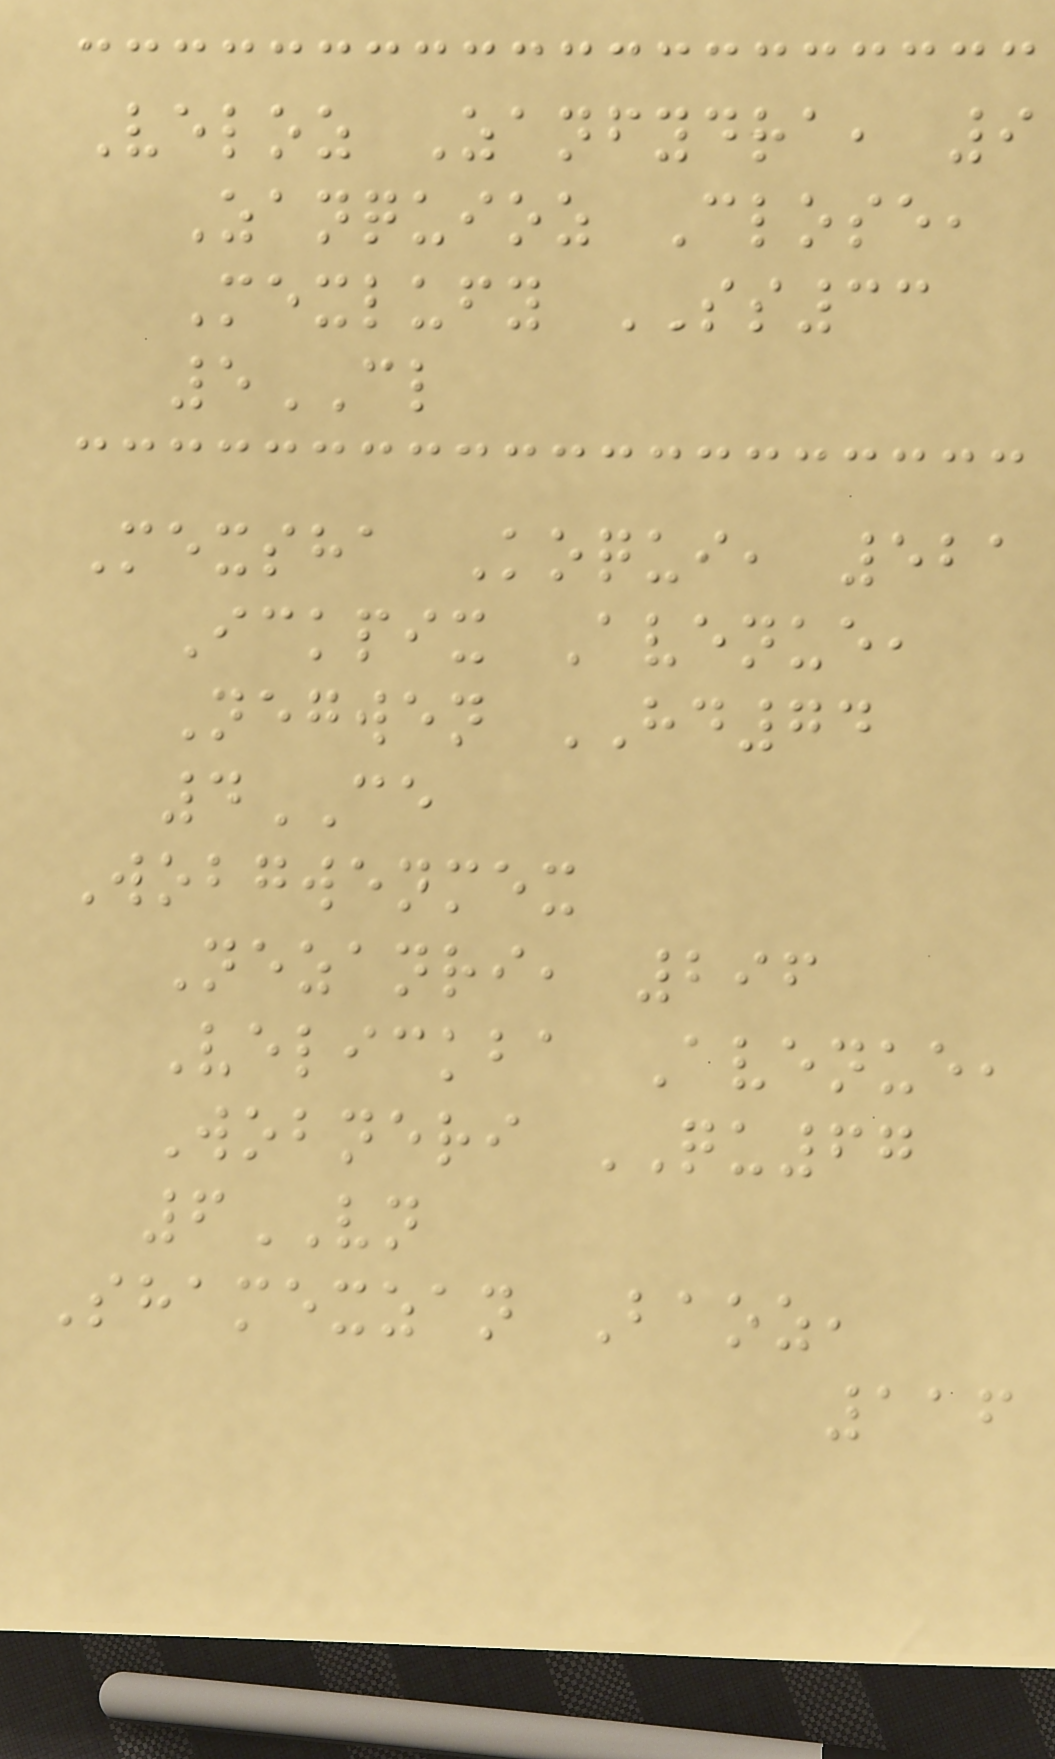Veloz Zanfydra, 9
Zanquioz Close,
Mexlufy SS33
5CL
Mexsha Koqui, 521
Ickpix Avenue,
Negwen HD74
4CE
Wobgwenmex
Nezanri, 296
Velickba Avenue,
Wobneri QU67
6VN
Shamexzan Baoz,
116
